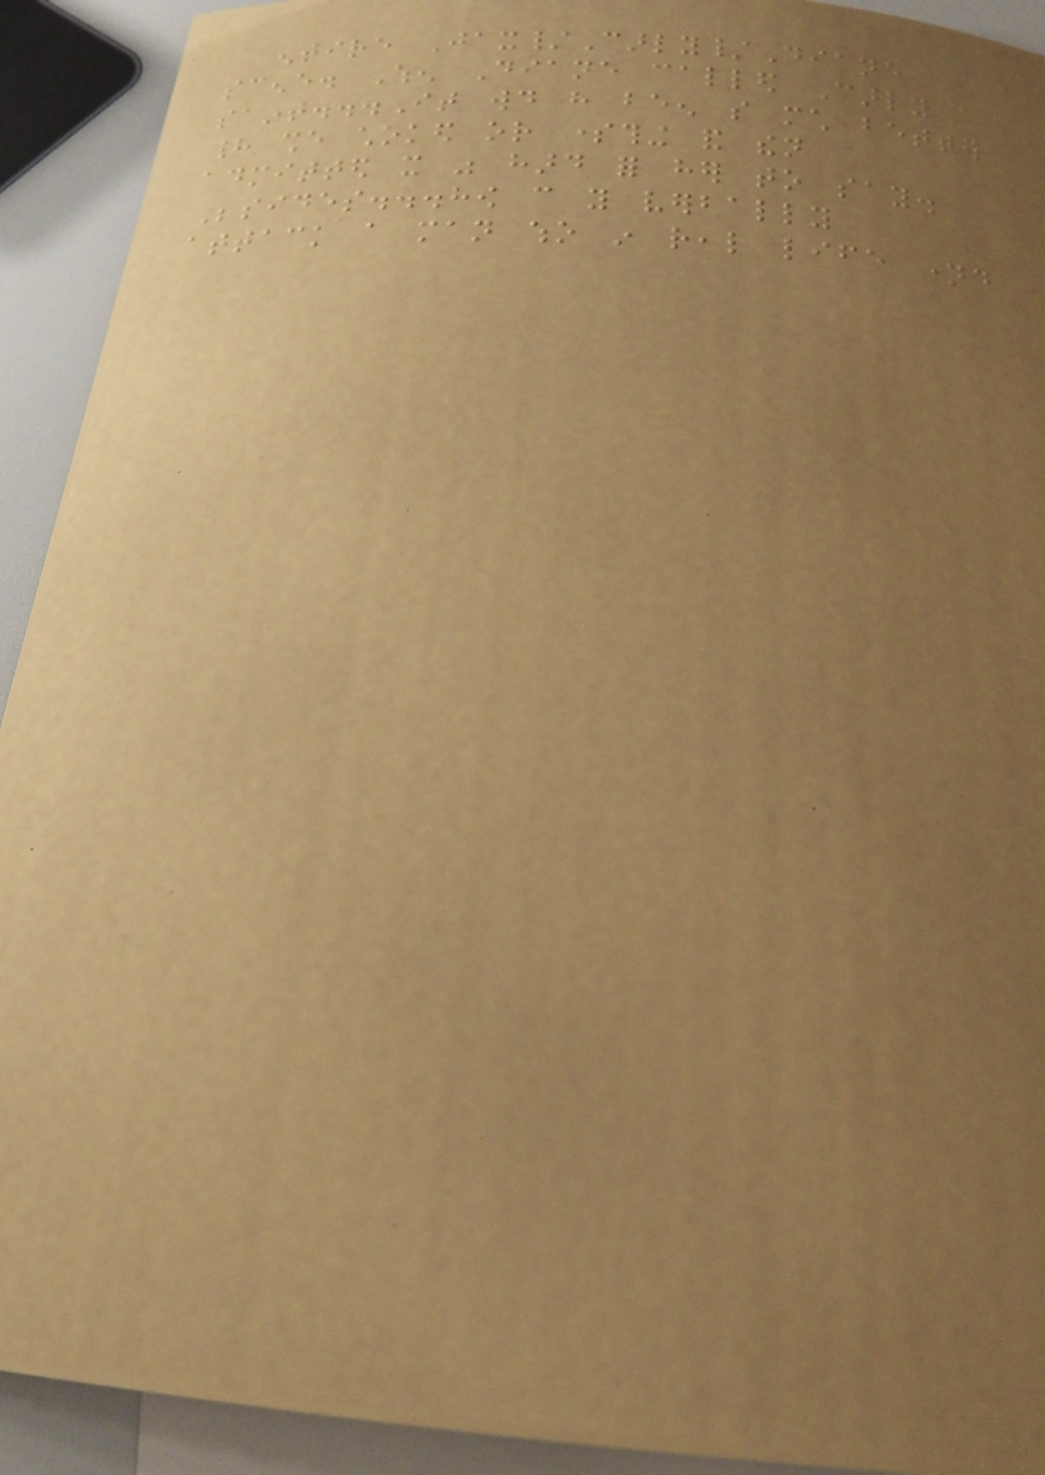entire Jax/Carly/Diane
scene. When Diane called Carly a
saint...It would have been so much better
had she choked or something and then
admitted it was hard for her to say.
Besides...how can you verbally
attack a man who in real life named
